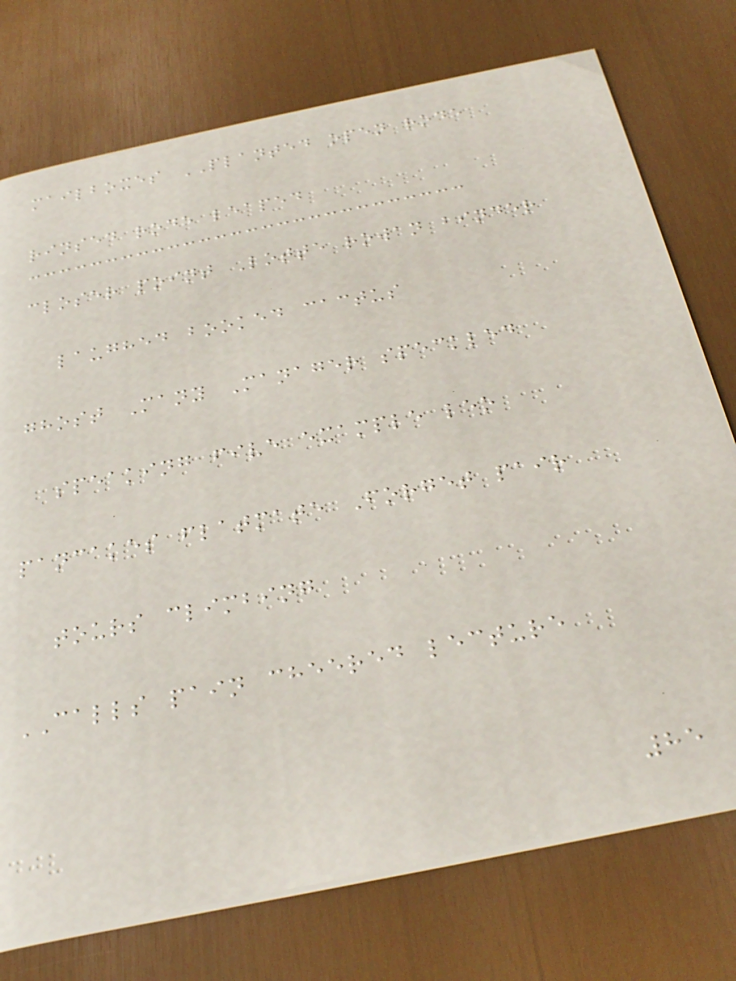mailboxes PLANTED open rode
rinsed rode leaped
closer point Lotte rowan binder
laughed booked cactus
ghost Many Manager speckled
speaking five example leo
pancakes flatmate Forget pair
tours climbing
CALLS pain cheered lecture
85
